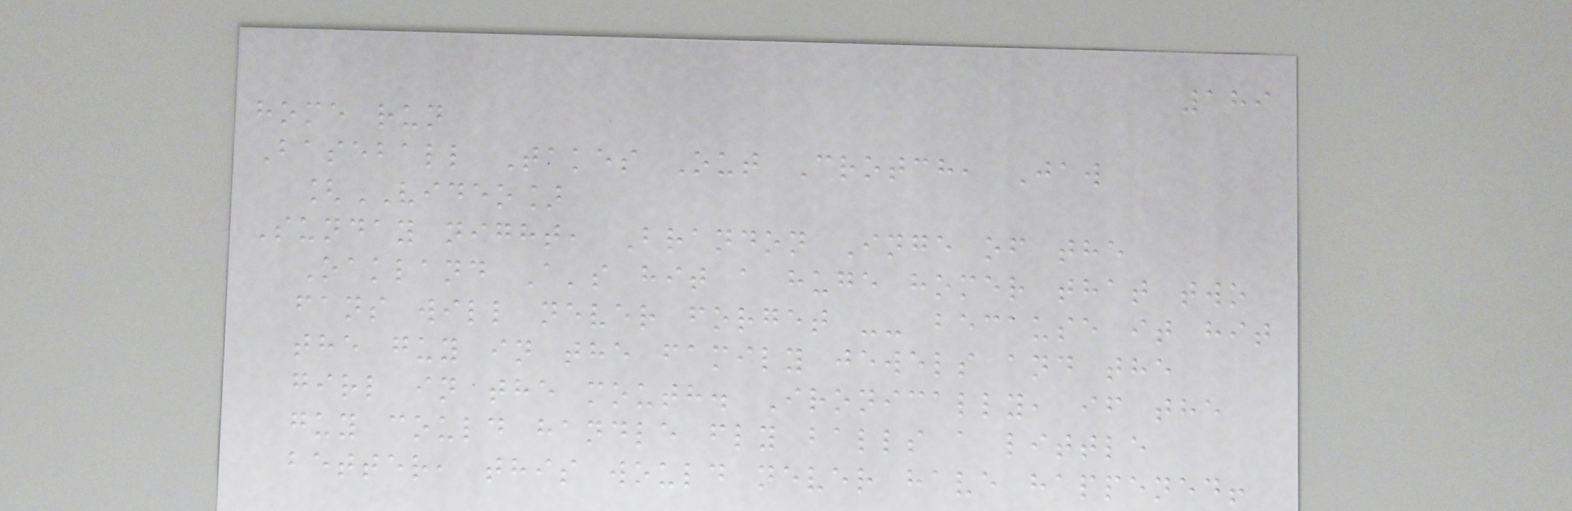189
home run
Baseball Takes Out Crotch, Jaw
[VIDEO]
Sunday night, Brandon Inge of the
Oakland A's hit a huge homer that two
fans will never forget -- because it hit
the guy in the family jewels and the
girl in the mouth. Ironically, if the
guy could handle fly balls a little
better, this would never have happened!
